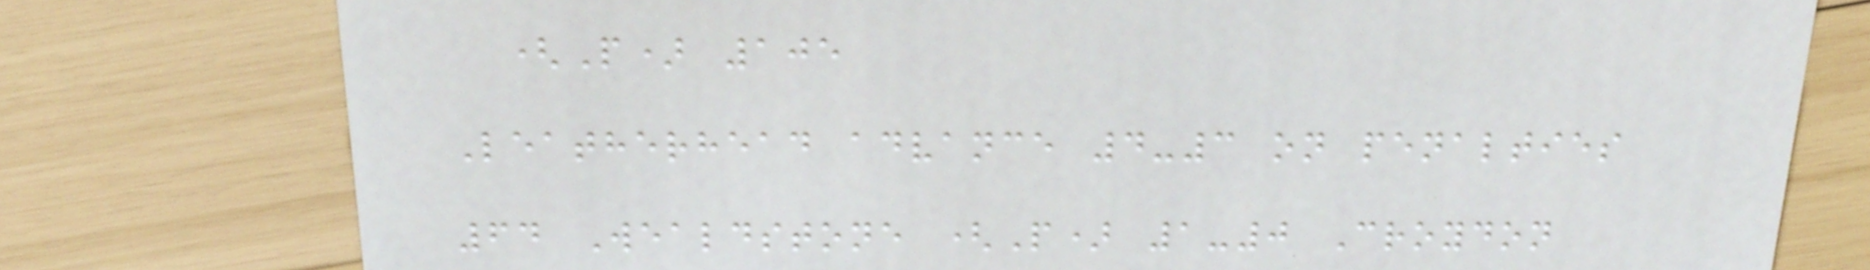(P) 105
Leatherhead advance 4-3 on penalties
64 Wealdstone (P) 1-0 Croydon
